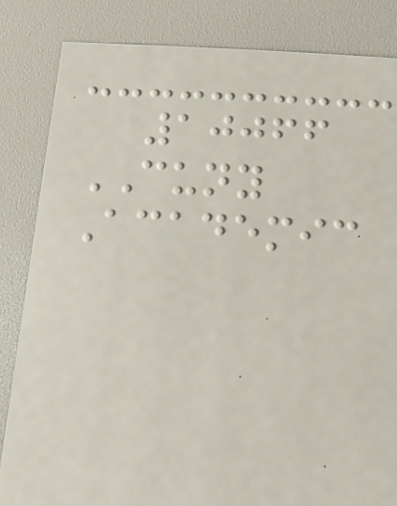10066
CUNY
Academic
